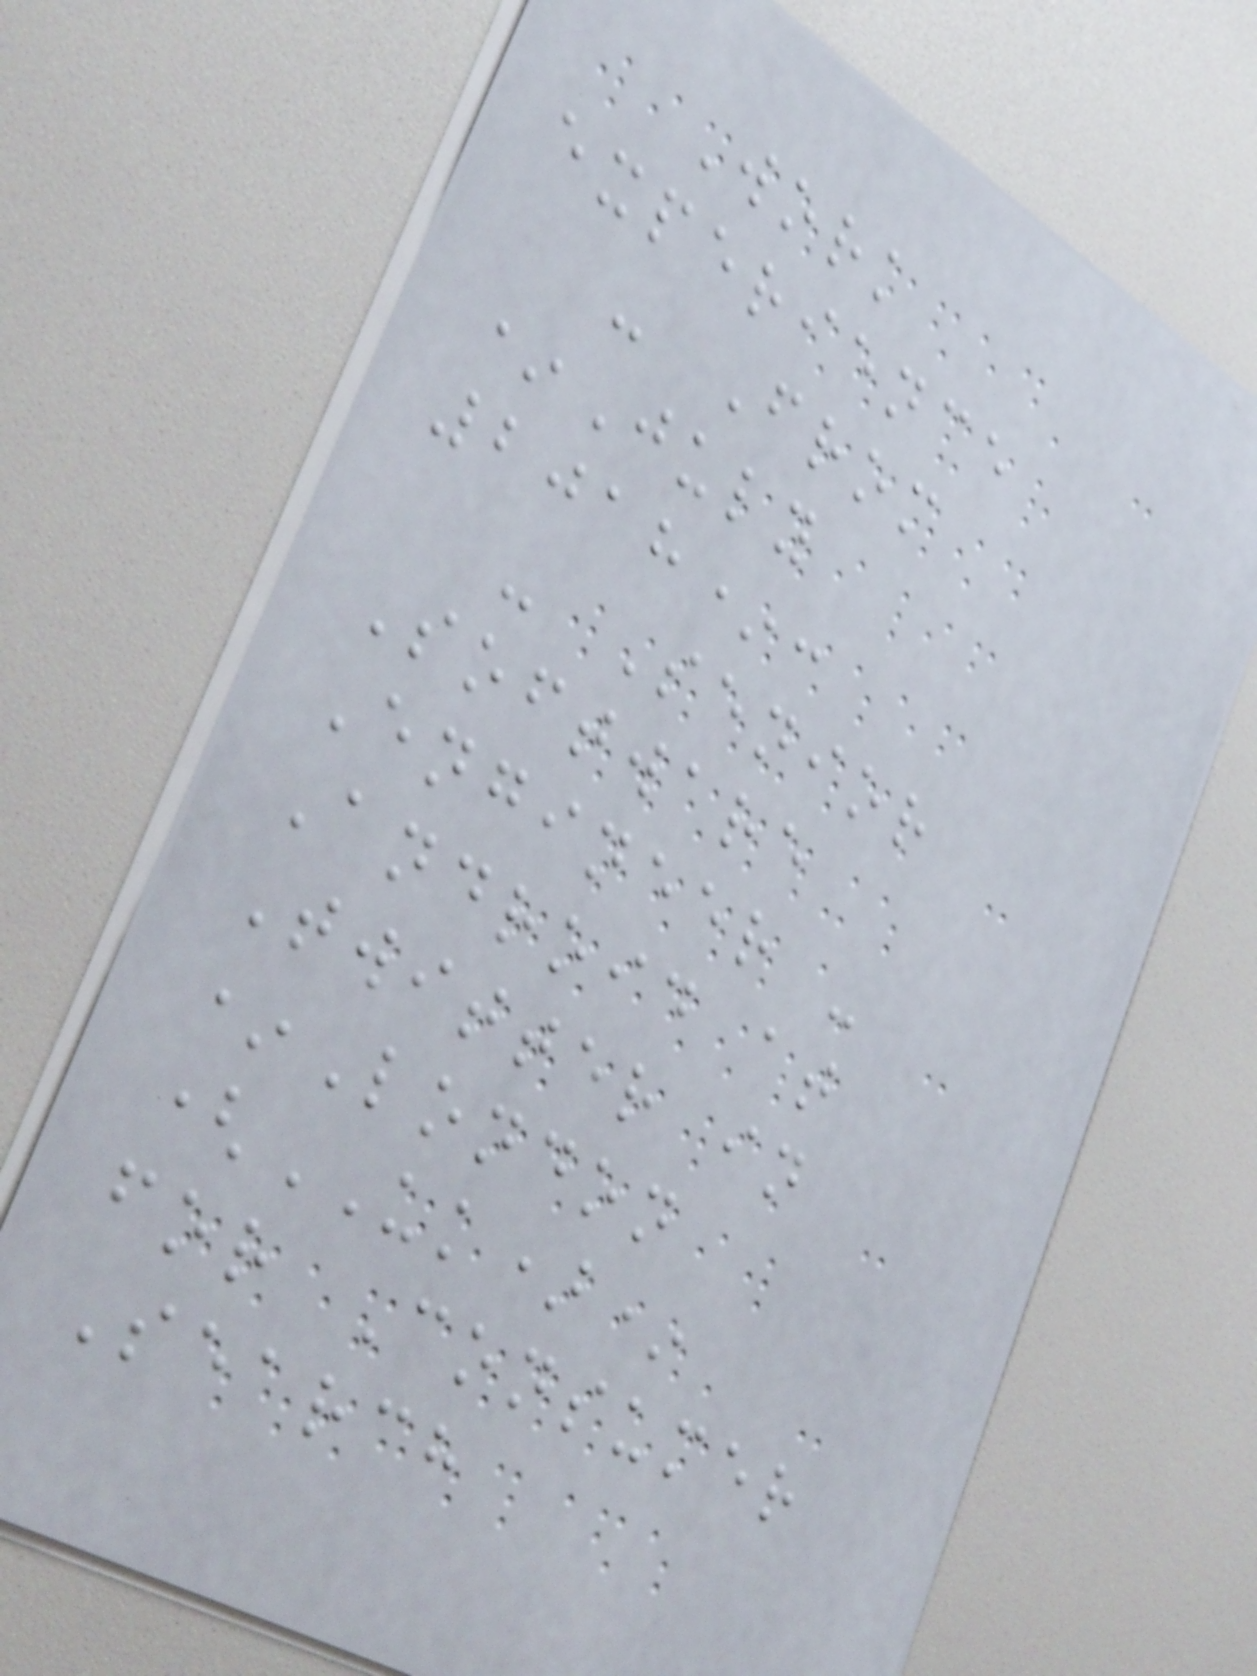Work
experience
- From
*July
2018*:
- Senior
Software
Engineer -
Android at
Twitter in
*London
(UK)*
for Consumer
Search
